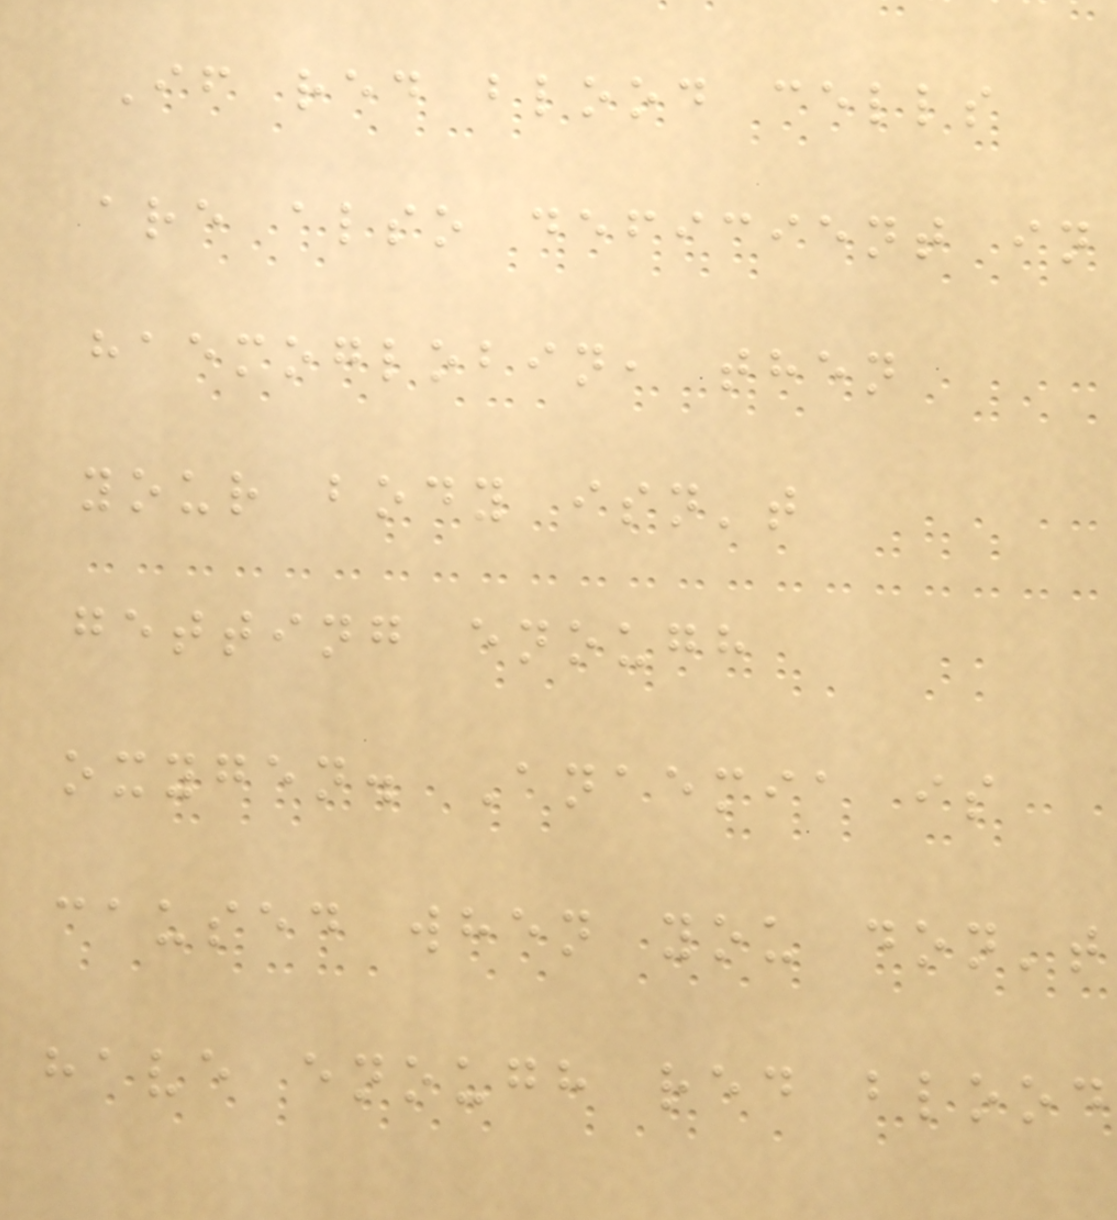If red blood cells
are also deficient in
haemoglobin, then
your body isn't
getting enough
oxygen. Anaemia is
caused when you don't
have enough red blood
